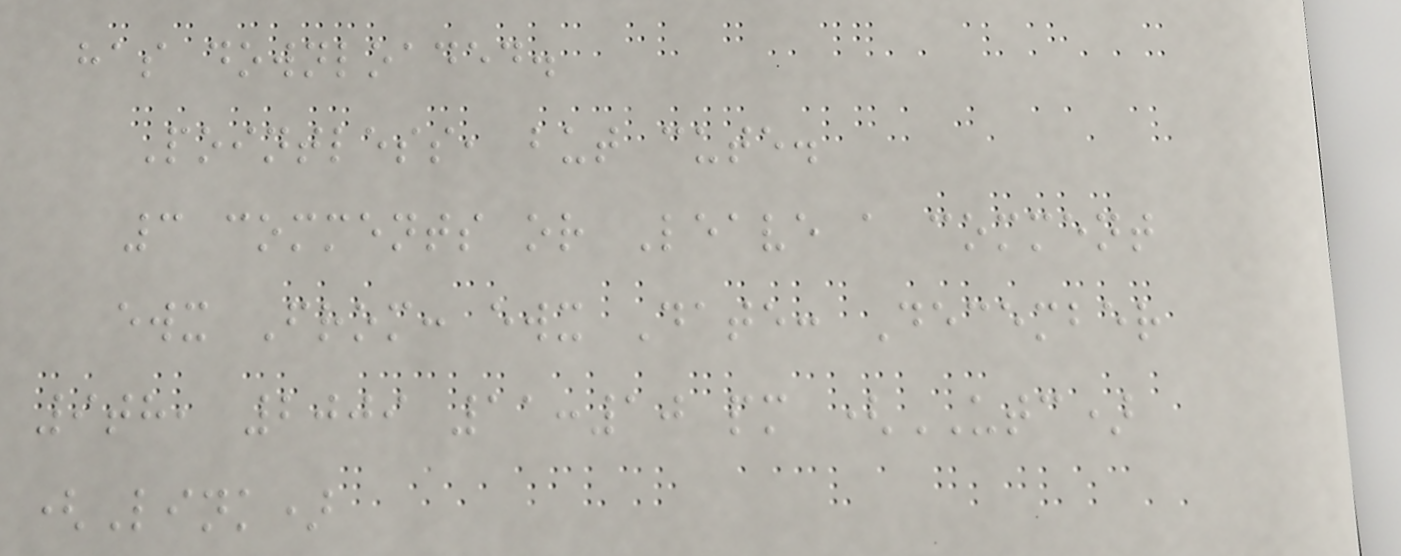has downloaded.
Pointless, but cute.
3 comments or Leave a comment
ewx From: ewx Date: December
9th, 2009 11:10 pm (UTC)
(Link)
